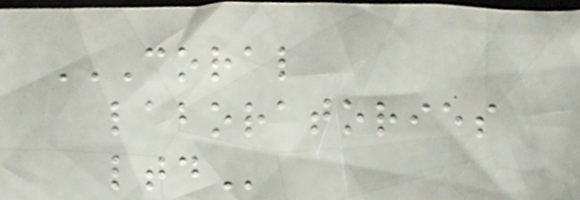CORAL
LABORATORIES
LTD
